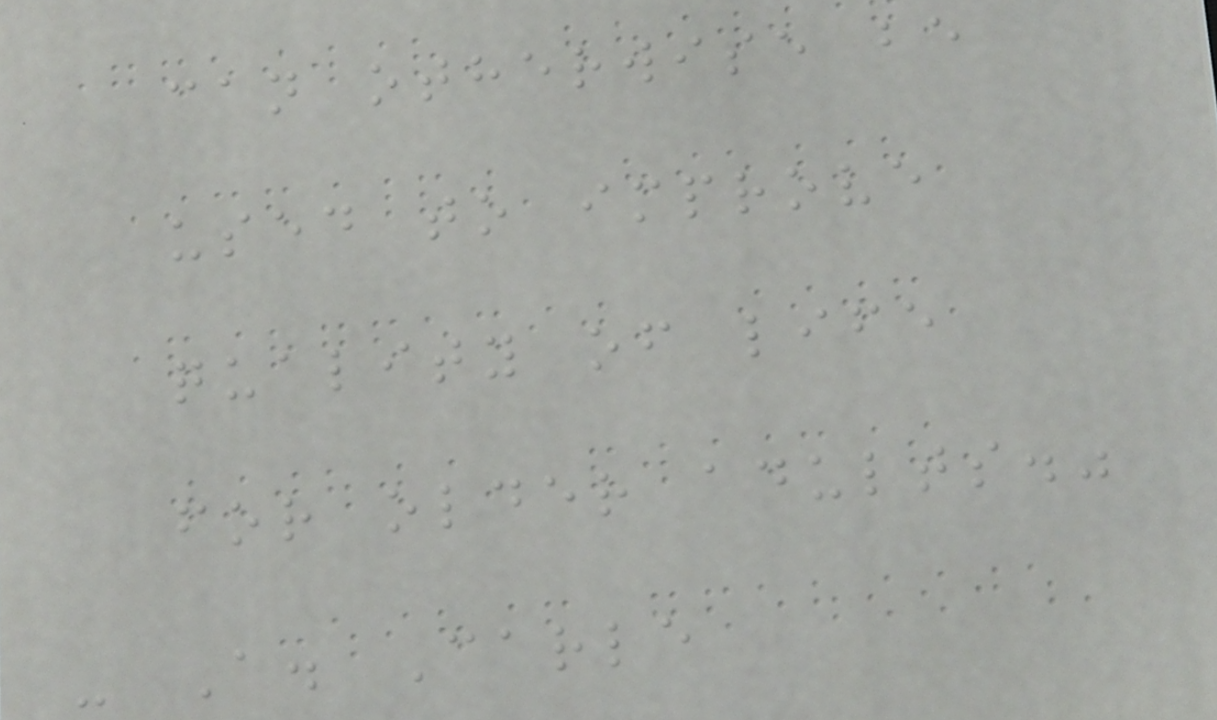can otherwise be
used to improve
quality of life
for older adults."
- A. Carle
